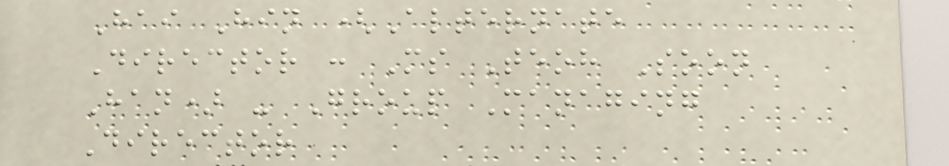Hai Hin (Alternate
Director : Ms Teoh Soon
Han) - Group Managing
Director
